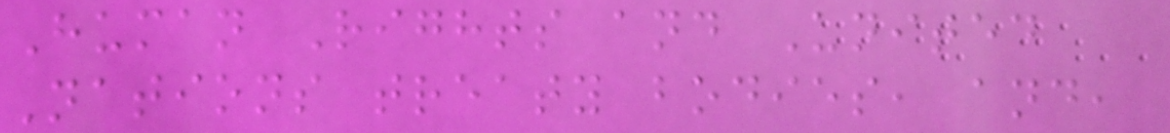Human Rights and United
Nations treaty bodies, and,
